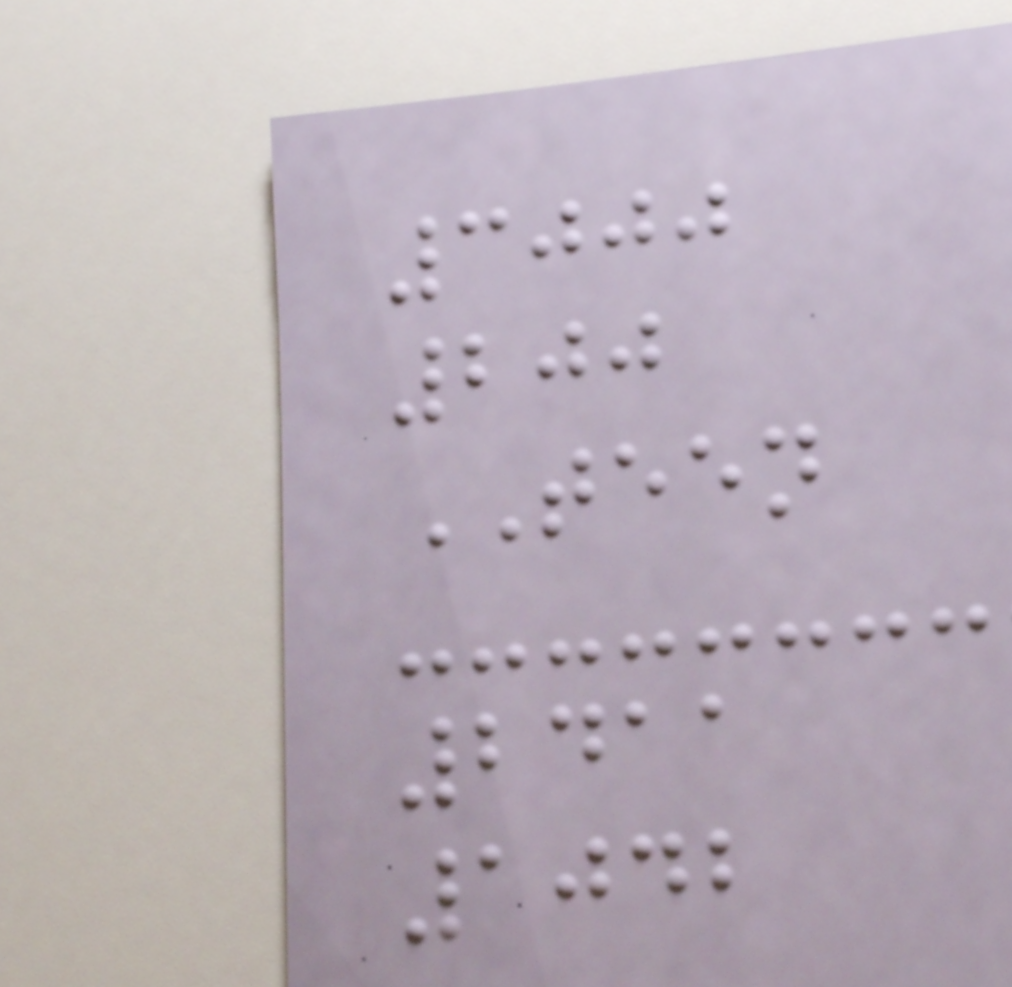3000
200
TEEN
2411
1042
